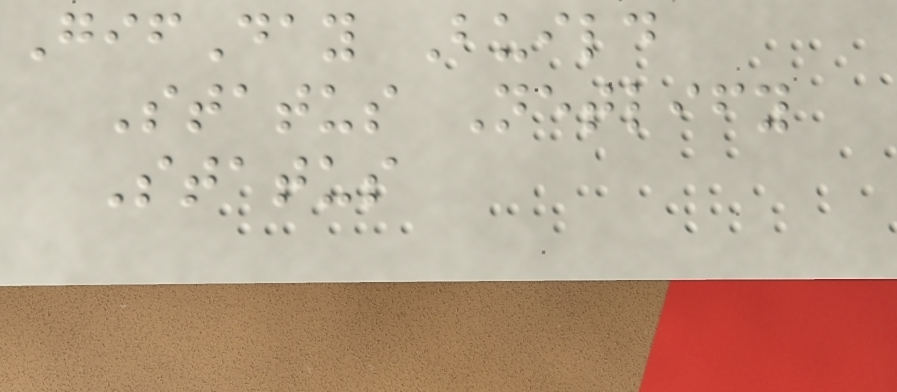GifDay Build
Status Netlify
Status
